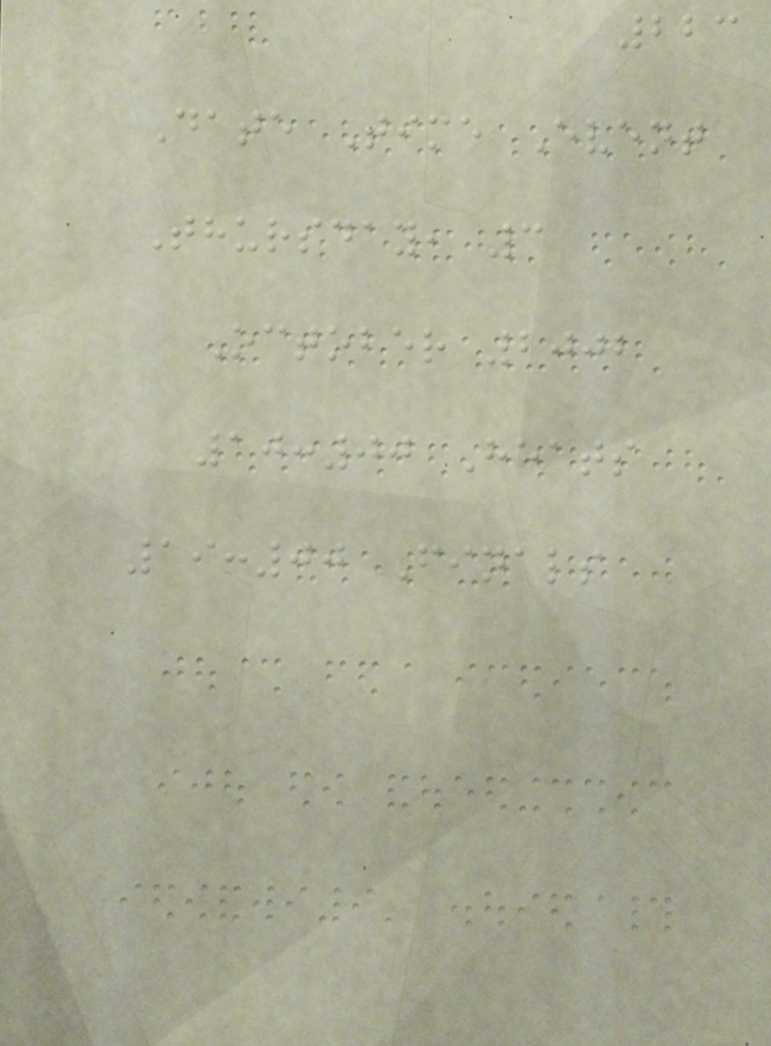223
Date Time Event
Thursday, 3
October 2002
10:00 Heats
19:00 Finals
